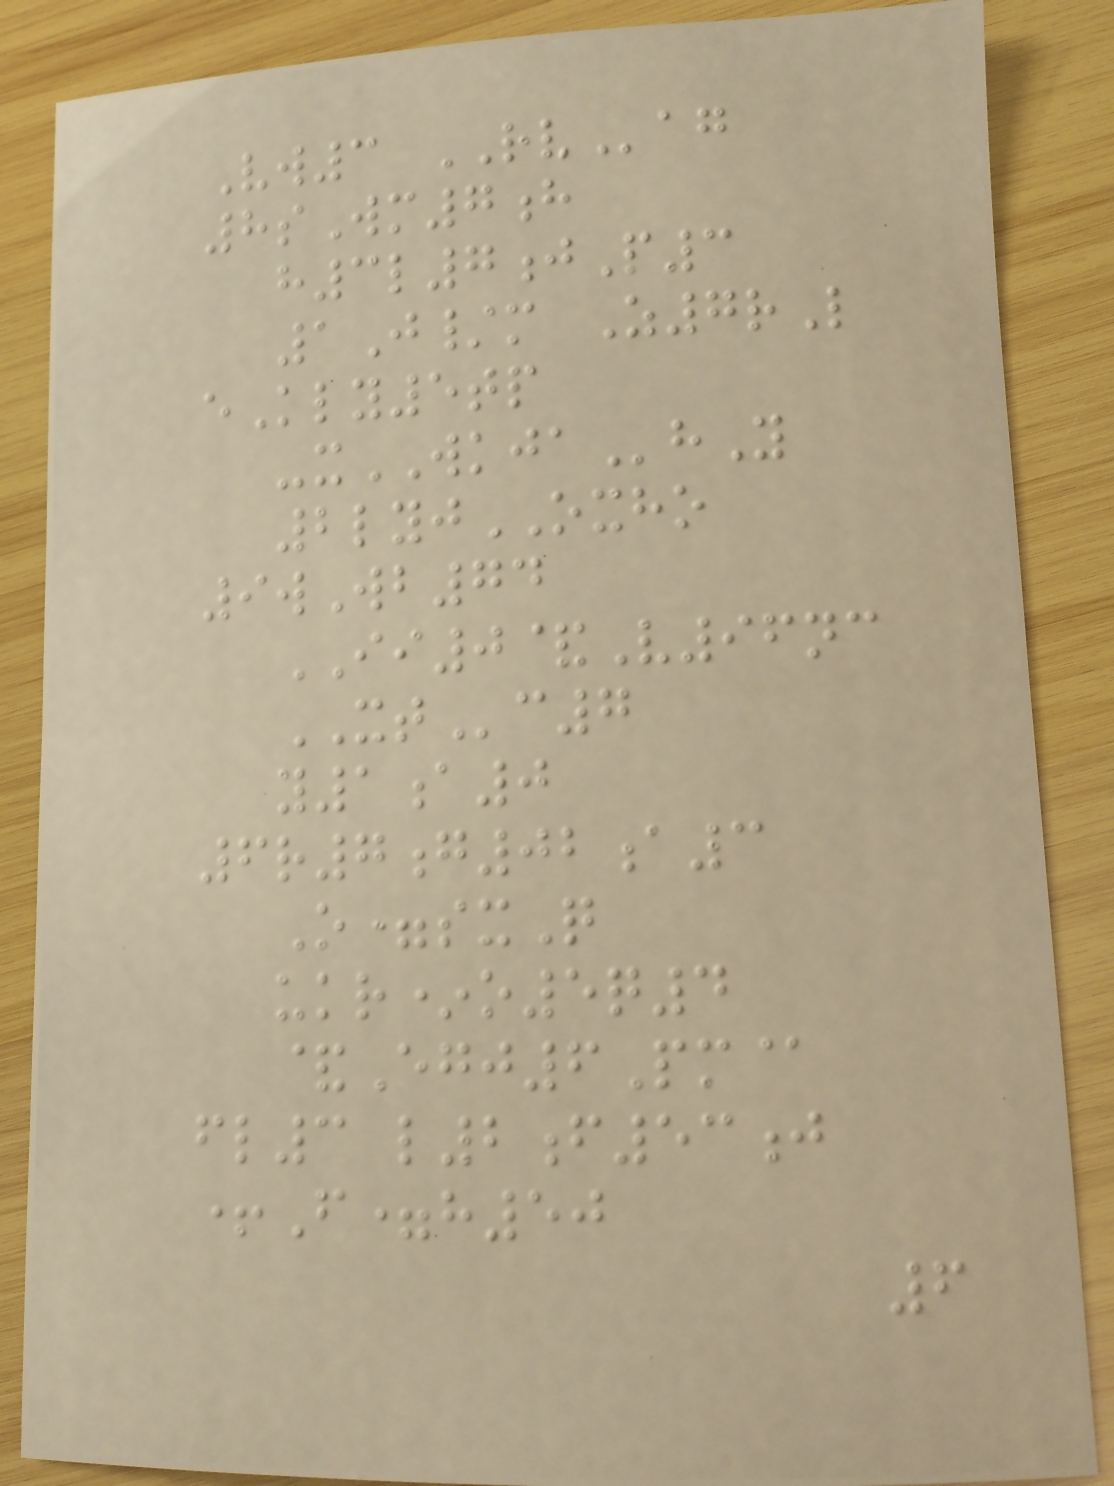Vw3 RVag
8sWm7h
h3l7jP3
1J/m Z7rL
eKly5tp
-xWKJAhY
2lyjOXHO
9wWb74
II0&V96nc
XTc7
y1a0
6r7g02a3
O=sxQ
ukr*o5q4
&Egj6Pm@
fl3 l2f53j
+F=h50
6
